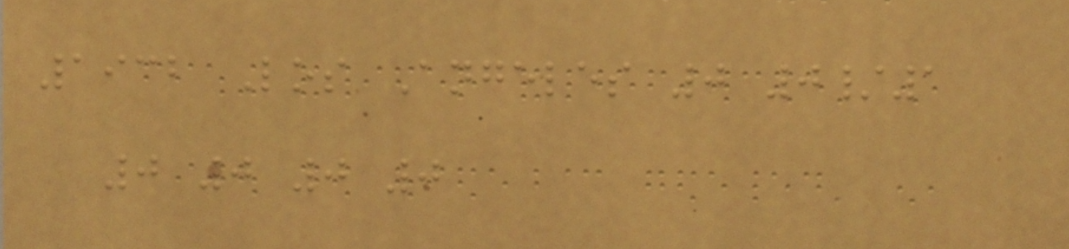1932 Los Angeles 0 0/1
0 0 0 0
